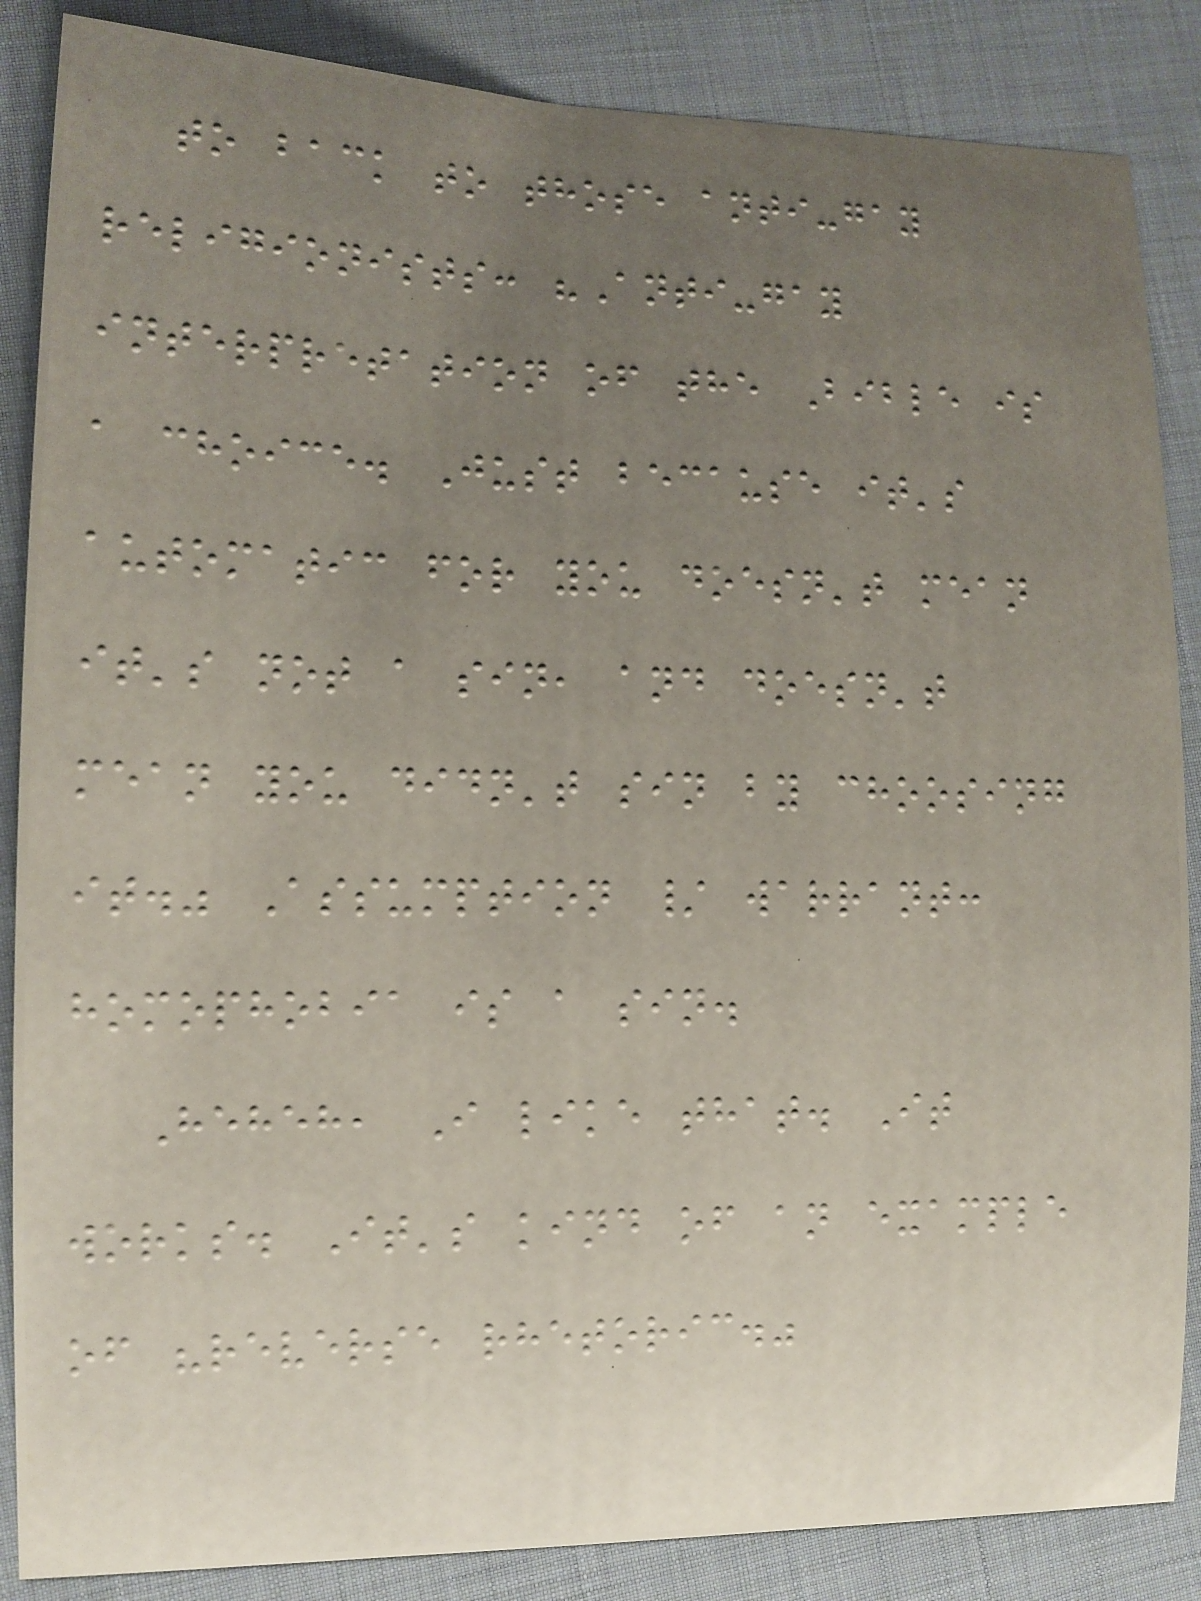to back to those anti-gay
religionists: "Anti-gay
interpretation of the Bible is
a choice. Just because it's
automatic for you doesn't mean
it's not a sin, and doesn't
mean you didn't sin by choosing
it." Assumption / warrant:
homophobia is a sin.
Heheh, I like that. It
works. It's kind of an example
of "reverse rhetoric."
